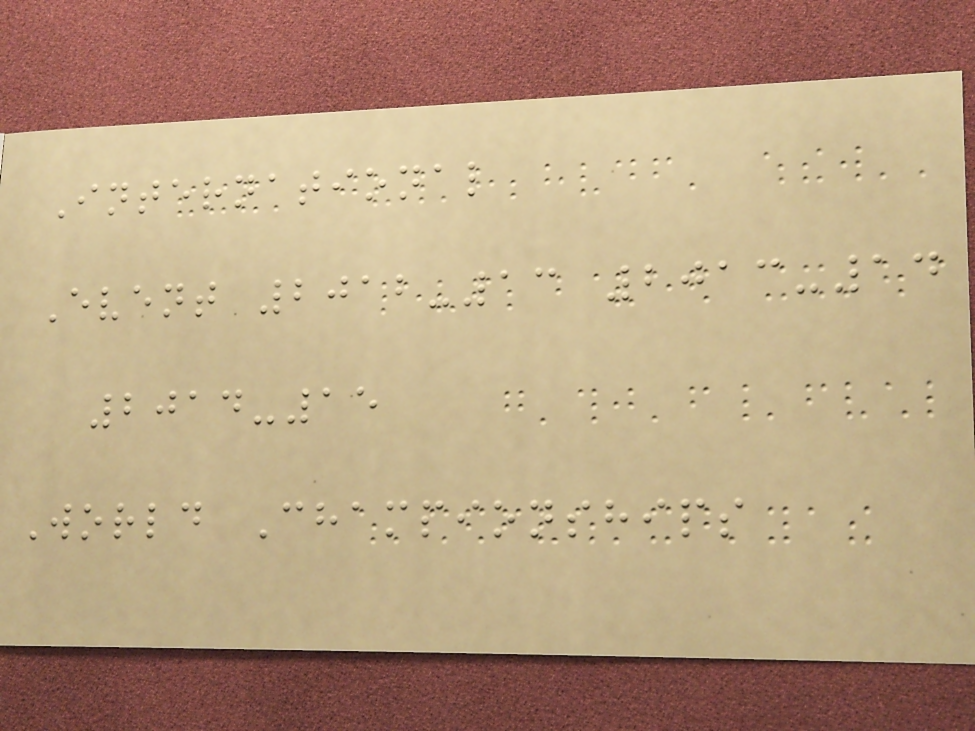International
Event 2012-13 2013-14
2014-15
World Championships
